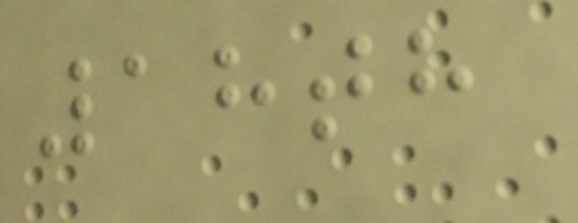18th
